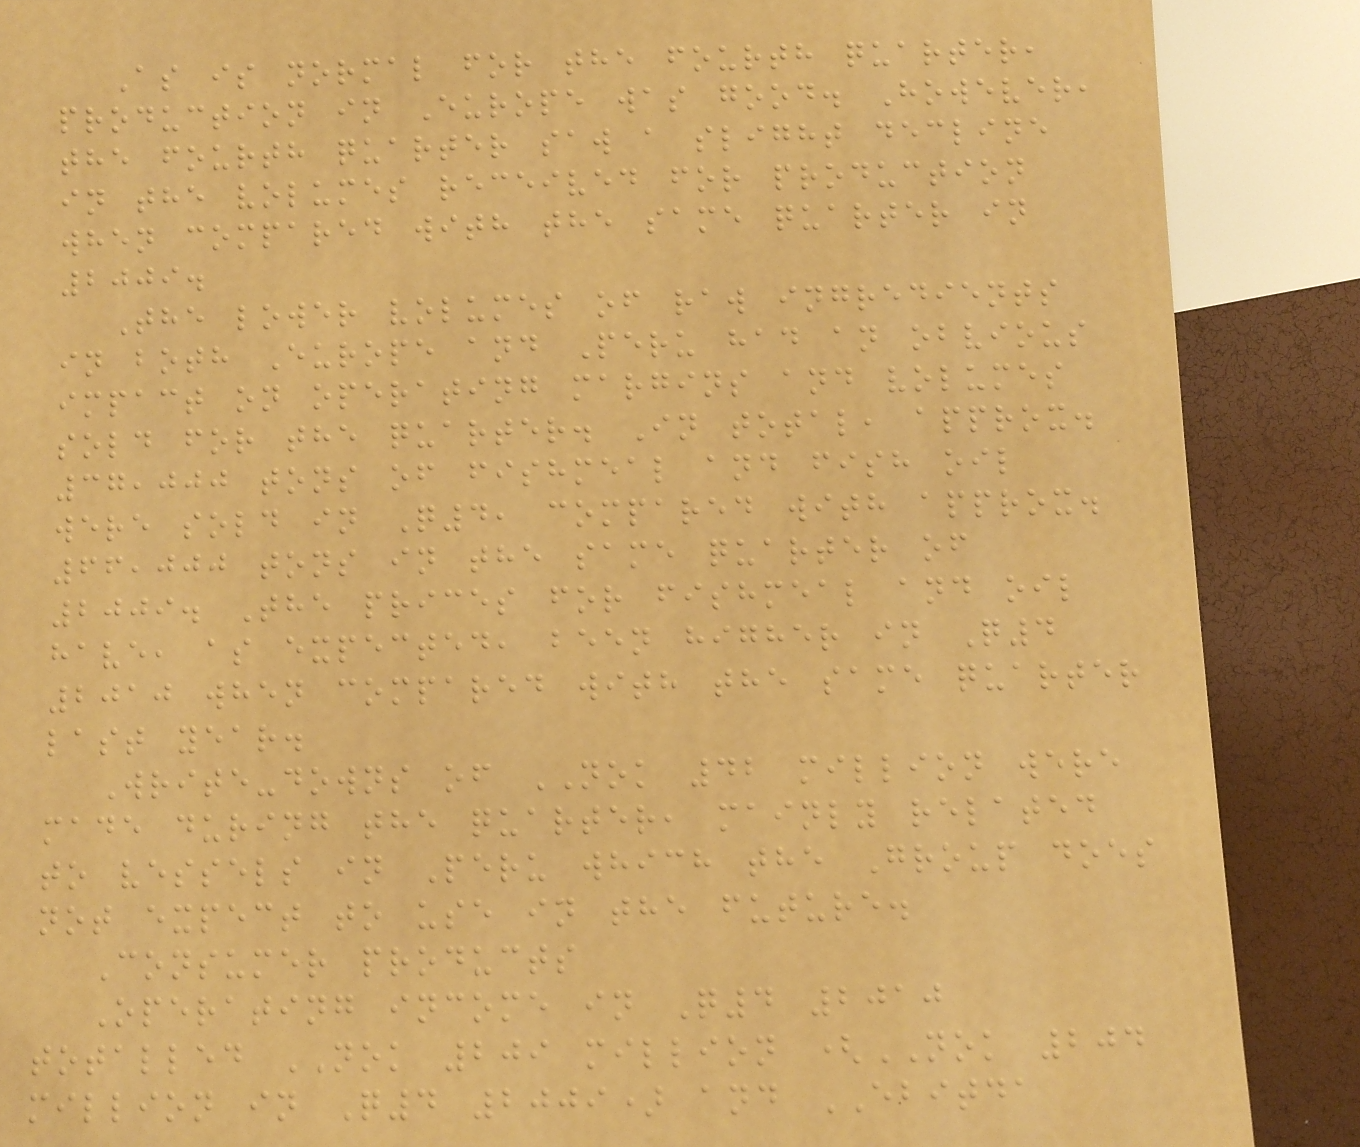As is normal for the fourth quarter,
production in Europe was good. However,
the fourth quarter saw a slight decline
in the volumes received for production
when compared with the same quarter in
2009.
The lower volumes of raw ingredients
in both Europe and Peru had an obvious
impact on operating margins and volumes
sold for the quarter. In total, approx.
37,000 tons of fishmeal and fish oil
were sold in Q4, compared with approx.
66,000 tons in the same quarter of
2009. The prices for fishmeal and oil
have, as expected, been higher in Q4
2010 when compared with the same quarter
last year.
Write-downs of NOK 42 million were
made during the quarter, mainly related
to vessels in Peru which the Group does
not expect to use in the future.
Consumer products
Operating income in Q4 2010
totalled NOK 209 million (NOK 204
million in Q4 2009) and EBITDA
